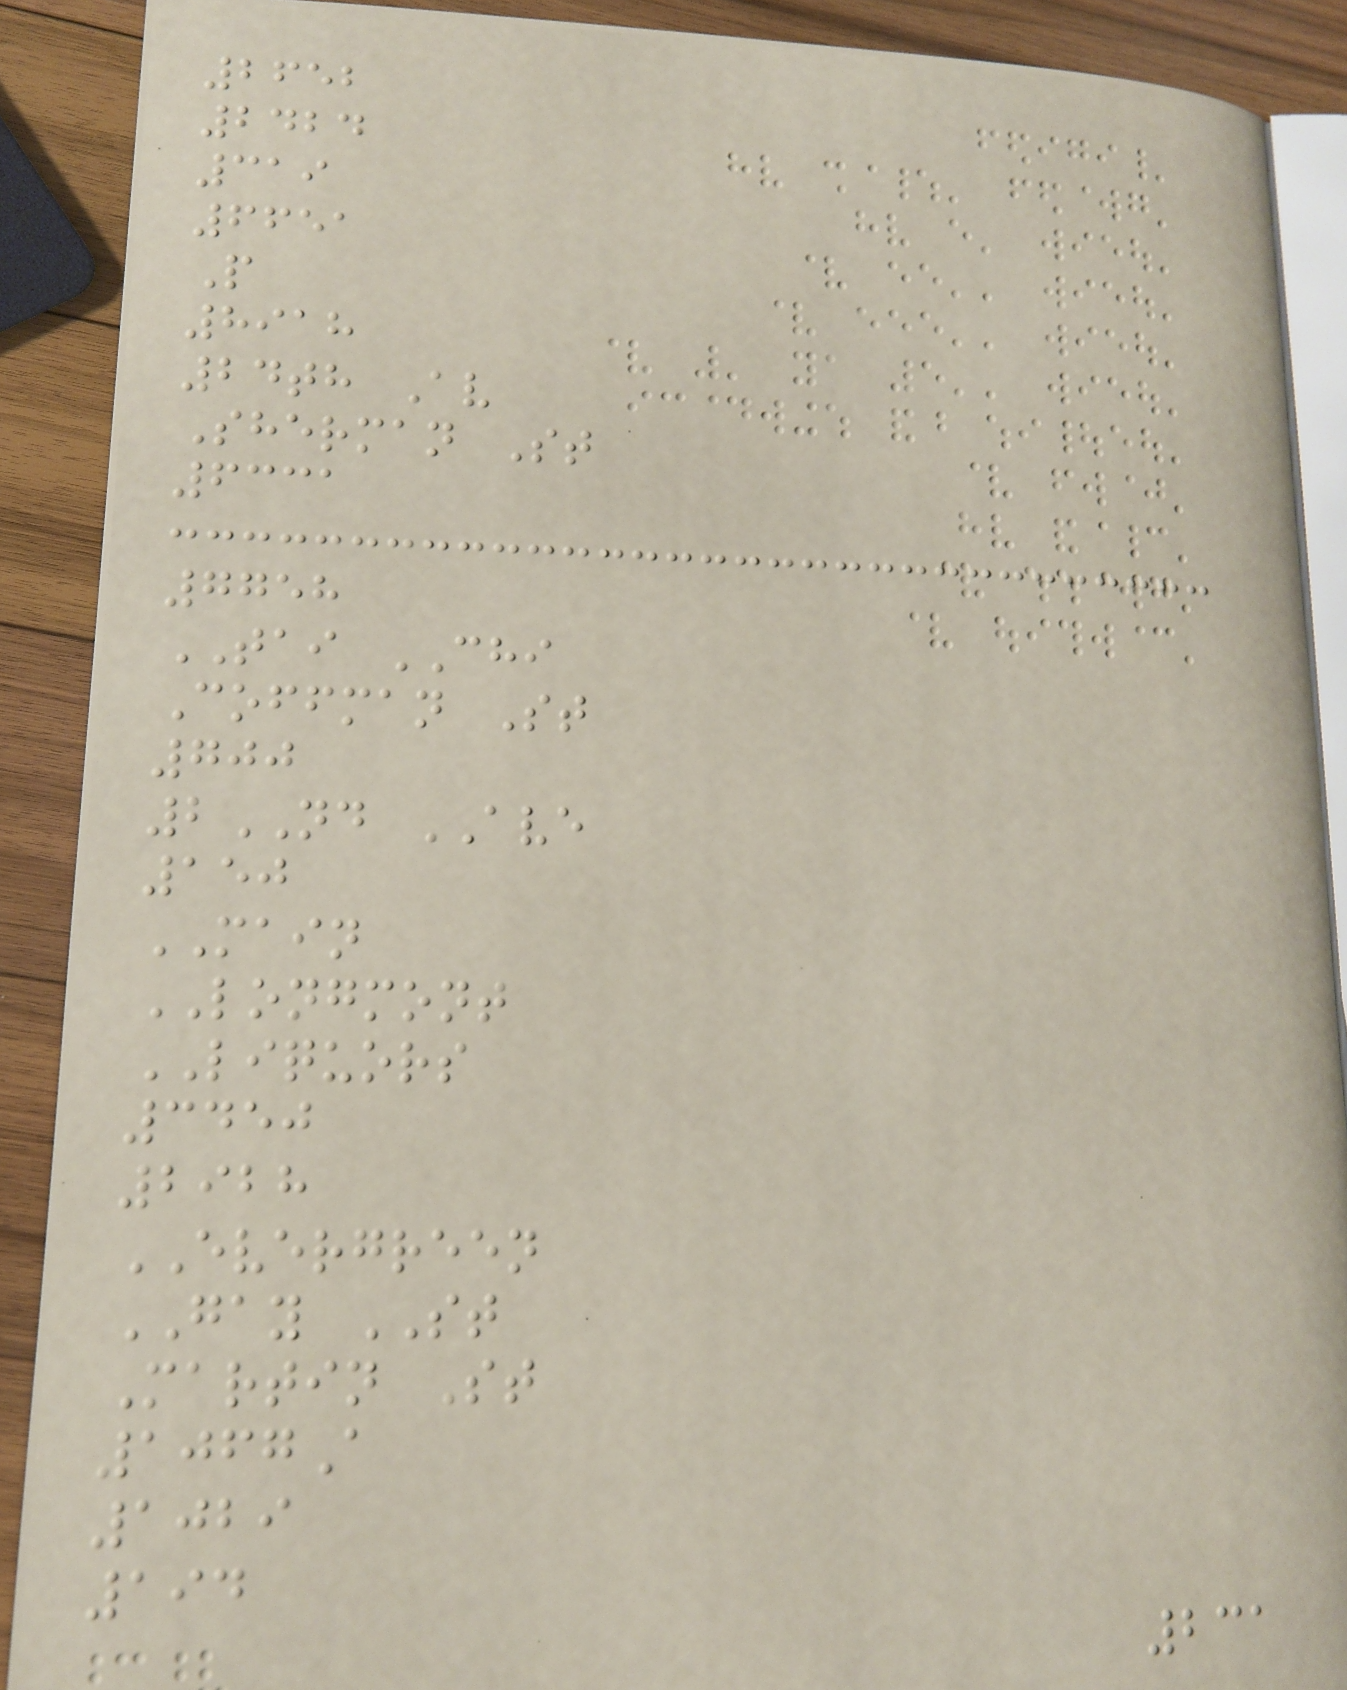2652
2424
319
6651
P
8918
24th Av
Sherman St
6331
7758
TAI CHI
Coffman St
700
2ND AVE
150
MAIN
LONGMONT
LIQUORS
3450
2928
EVERGREEN
GAY ST
Martin St
1067A
1029
194
231
